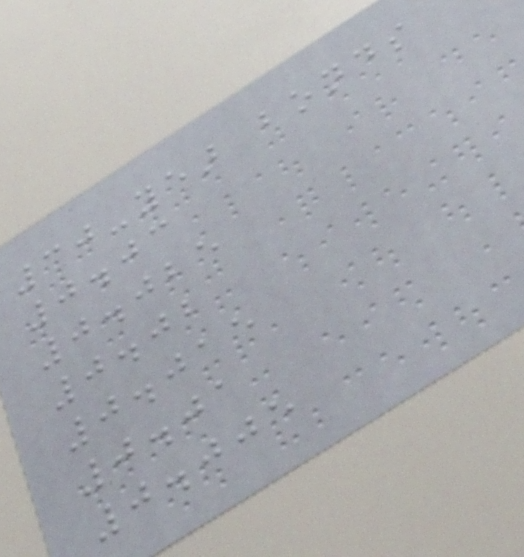30-year bonds
0.03
0.025
0.02
0.015
0.01
0.005
